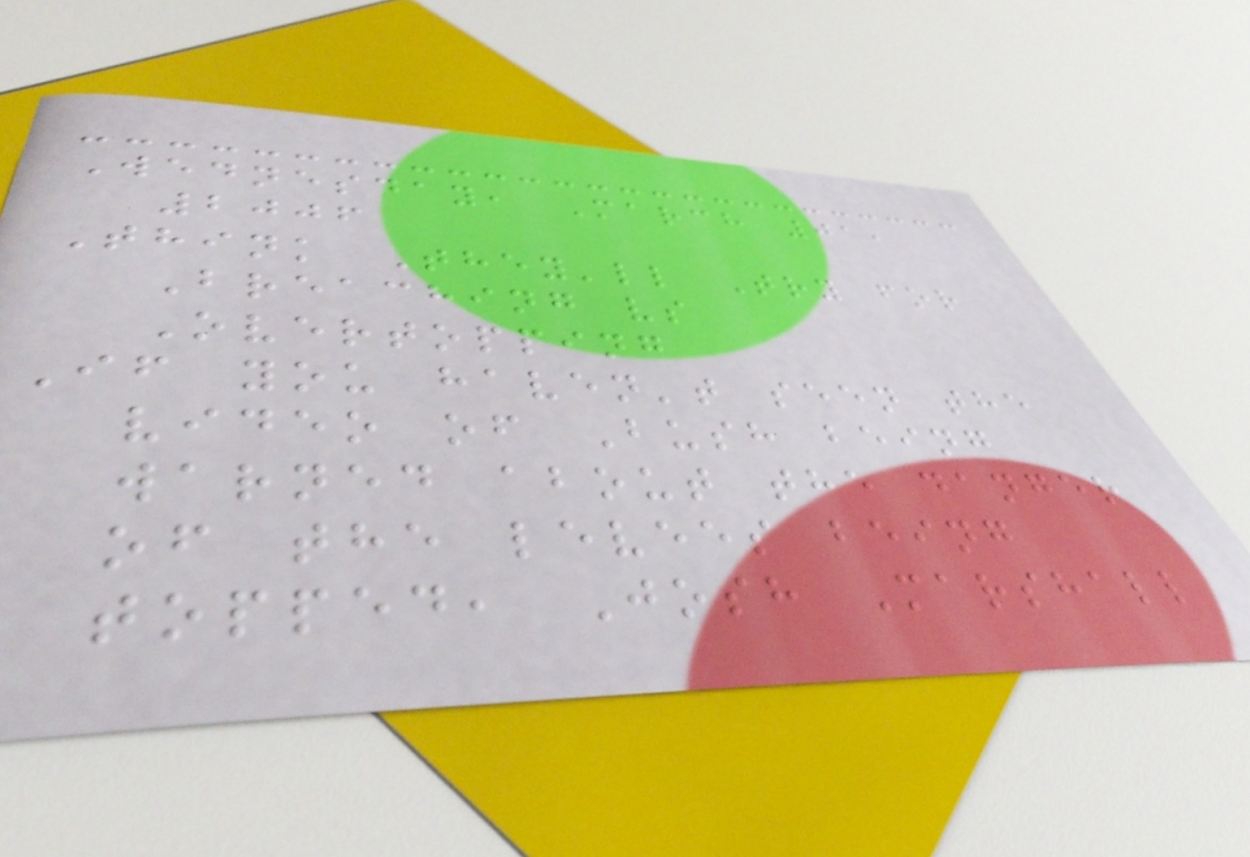Wednesday, March 01,
2006
Think They'll Try for
Breaching vs
Overtopping
If you haven't seen the
video of Bush being
warned about the danger
of the levees being
topped, Josh Marshall
